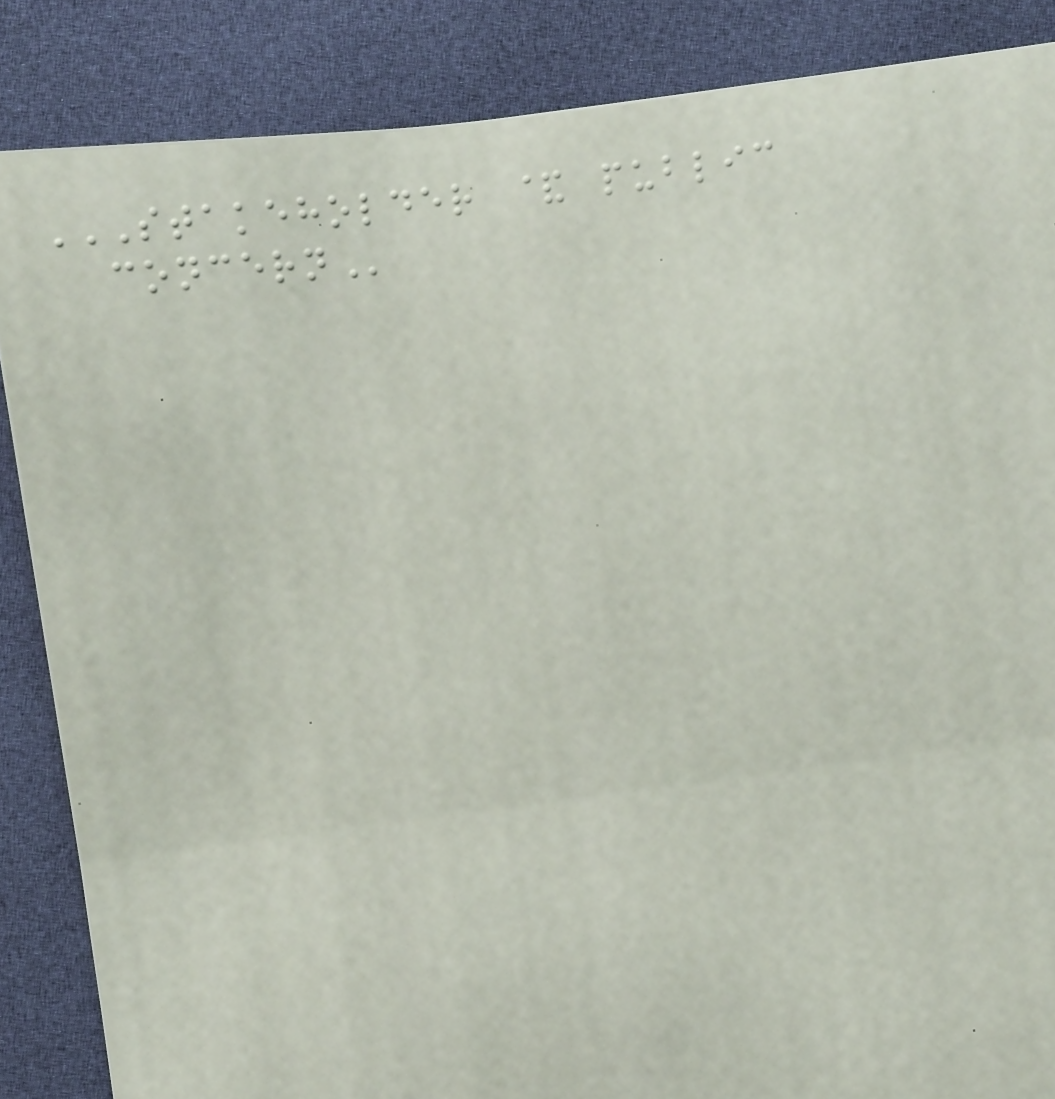STAKEHOLDER & PUBLIC
CONCERN
